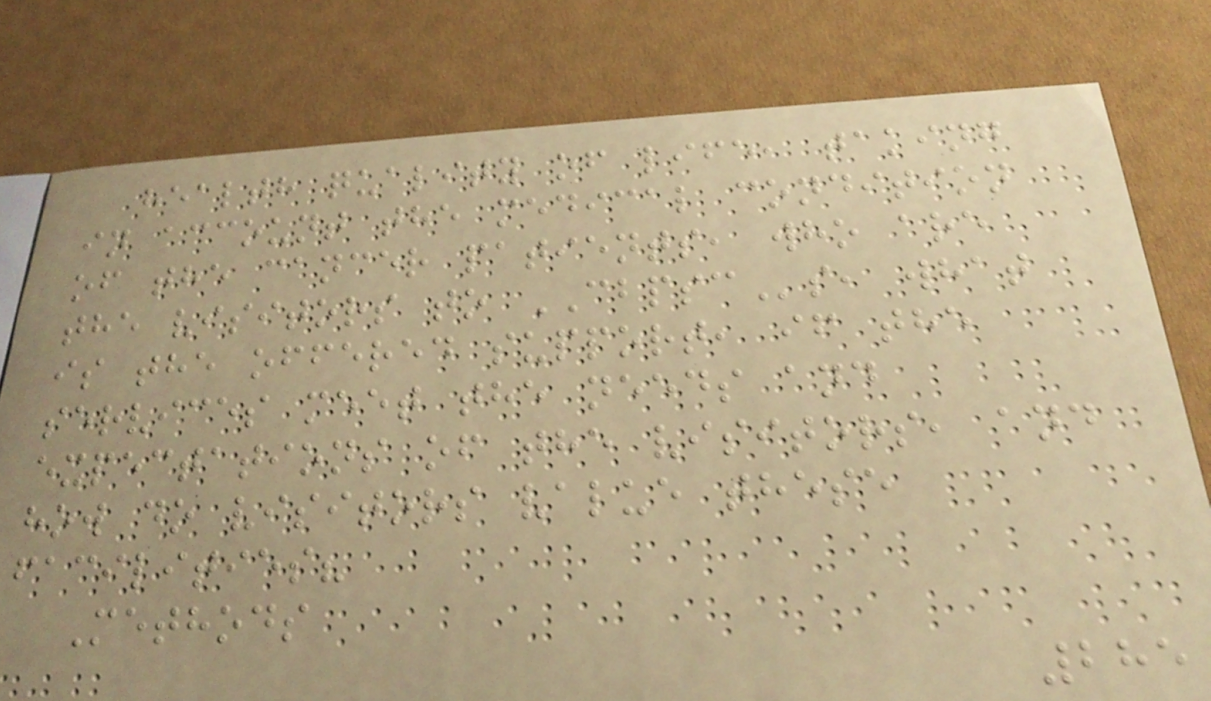health quality of life, taking
in account the medical condition
of the cancer patients, who are
the visitors to CBPSCs, what
is the offered support, if the
services meet the needs and
expectations of the visitors, and
how do visitors value these
facilities?
Methods
285
